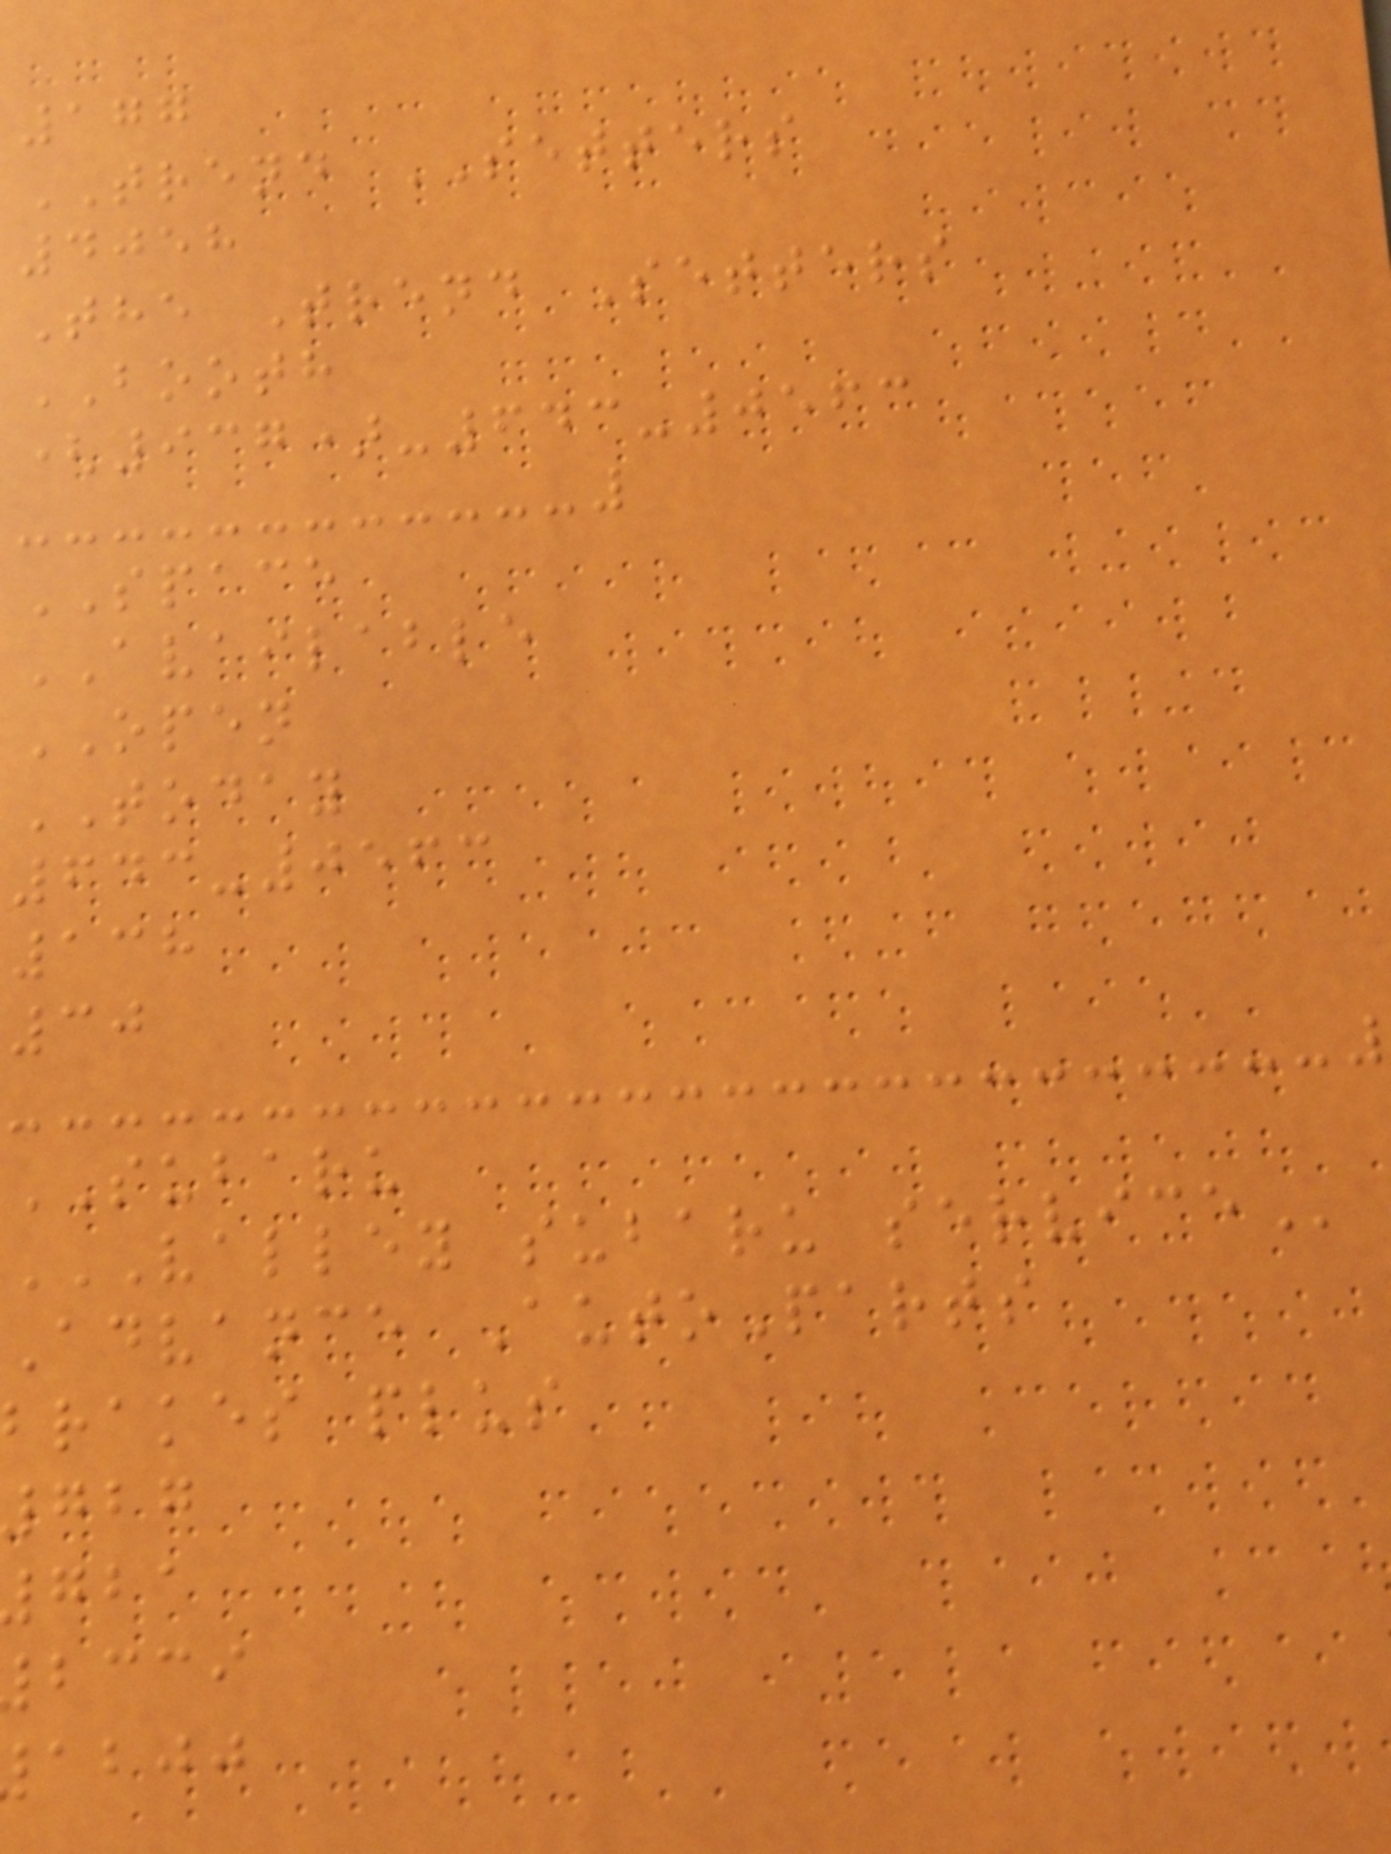177
TREND SETTERS
4058
The Trend Setters
BOOTH
(937)-643-0563
SPACE
AVAILABLE
OPEN
TODAY
643-0563
138
30
SUBARU
VALLEY SUBARU SERVICE
Advance AutoParts
brakes plus
bcci
abjj
